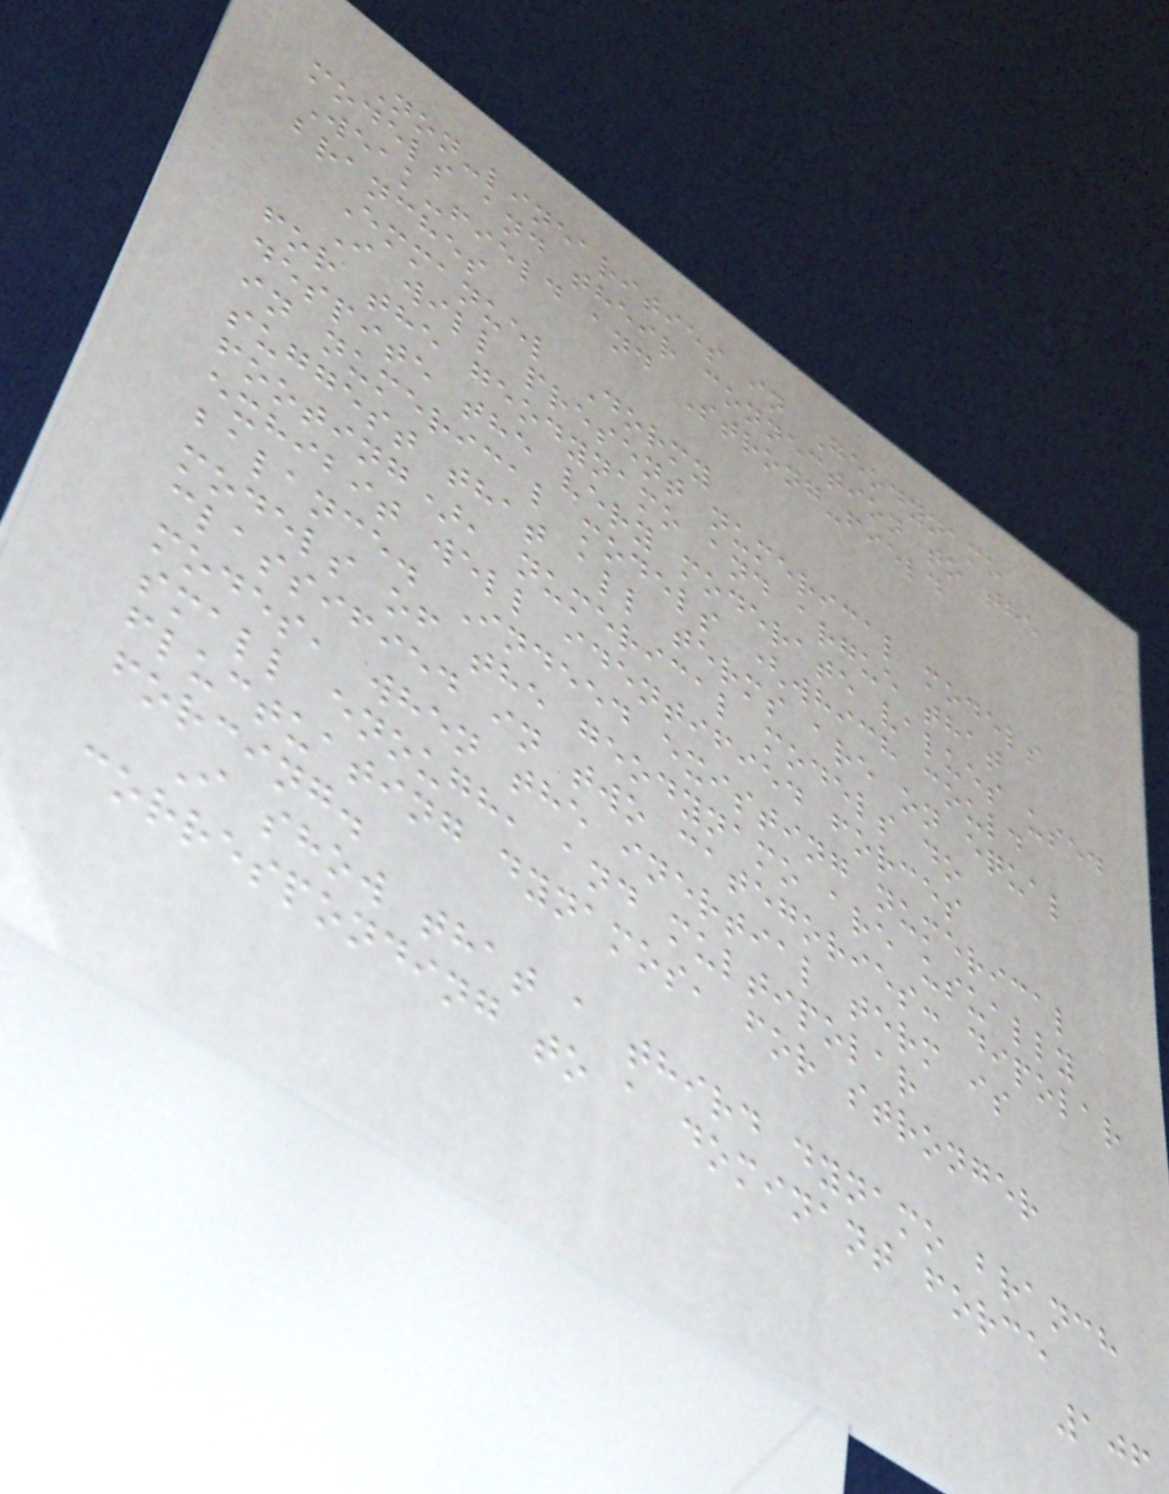Non-linearities in Geodynamo
models and their connection to the
Weak-field and Strong-field
branches
Emmanuel Dormy
I will present numerical models
for the geodynamo and argue that
despite the very moderate values used
in numerical models (which could
suggest that all terms are on equal
footing), numerical models do
exhibit well identified forces
balance. Indeed existing numerical
models of the geodynamo are usually
classified in two categories: dipolar
modes, when the inertial term is
small enough, and multipolar
fluctuating dynamos, for stronger
forcing.
I show that a third dynamo branch
corresponding to a dominant force
106
